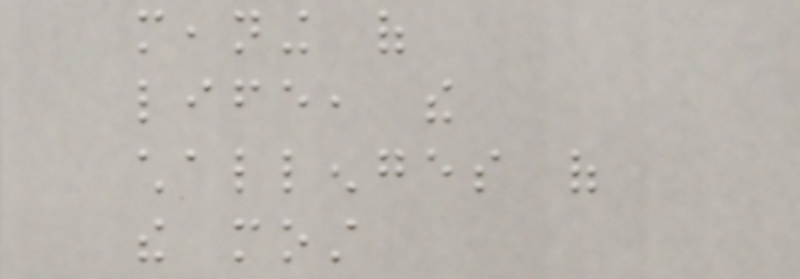meaning of
life, the
challenges of
the most
